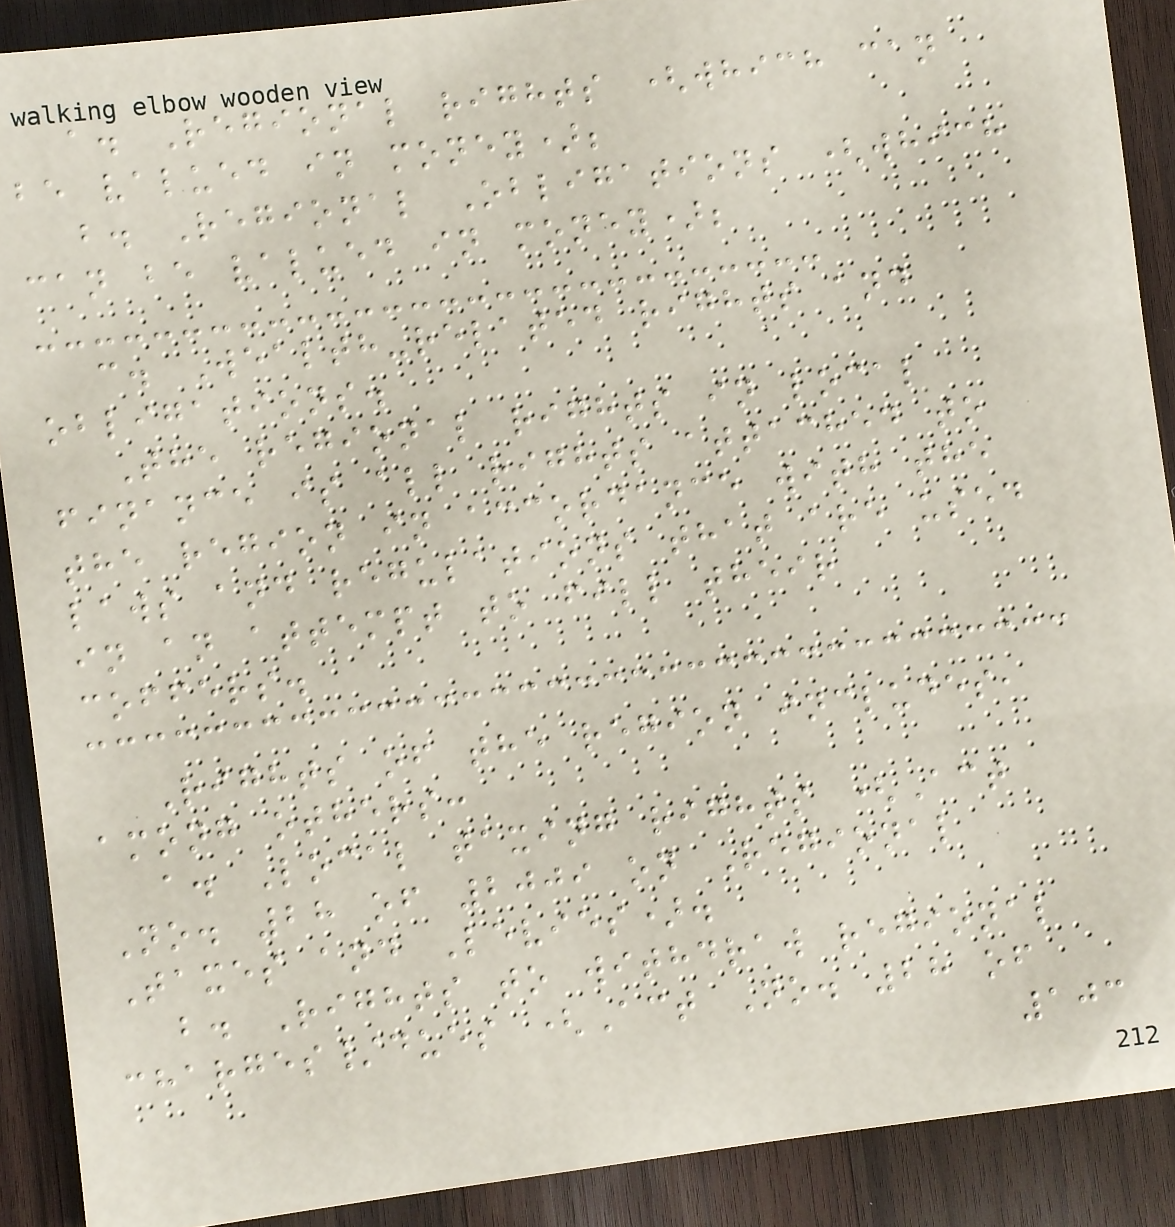a. Regional rights (which can
be valued in money);
b. Regional Obligations (which
can be valued in money);
c. Wealth-related rights and
obligations.
The regional rights in local
finance is all rights attached to
the region in accordance with the
laws and regulations that are used
in an attempt to fill their
coffers.
Rights of the region includes,
among others:
a. Local taxing rights (Act
No. 28 of 2009 on Regional
Taxes and Levies).
b. Rights to withdraw regional
charges/dues (Act No. 28 of
103
